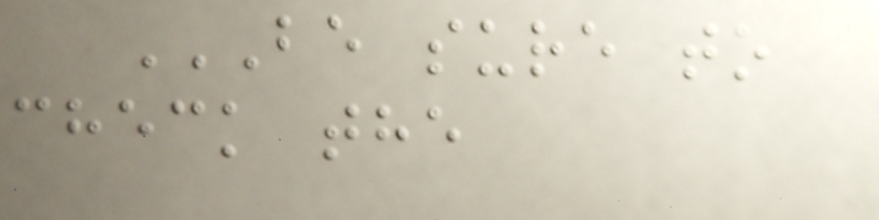BE SURE TO
CHECK THE
